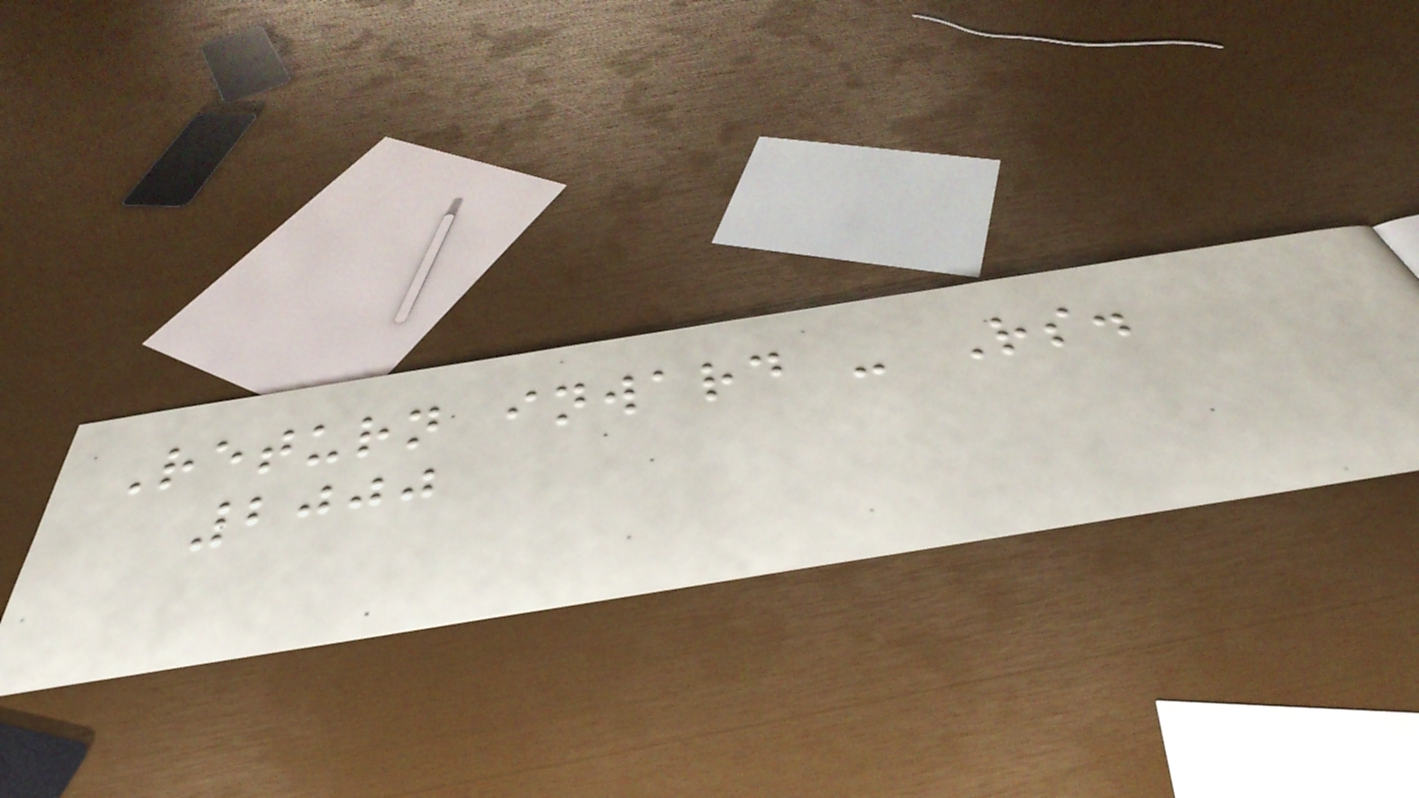Return inward - Rs.
2000
